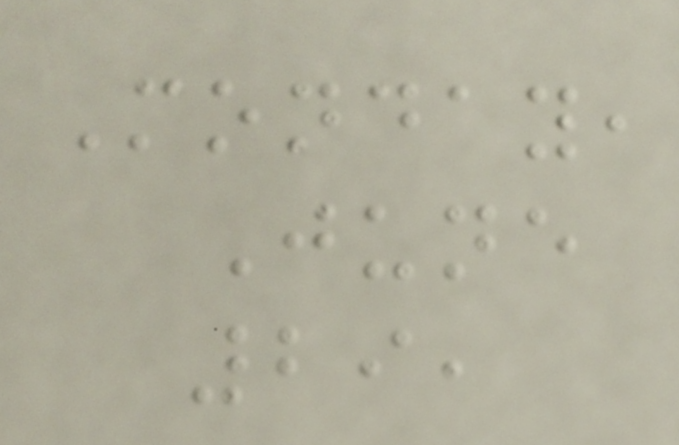Monday,
June
29,
